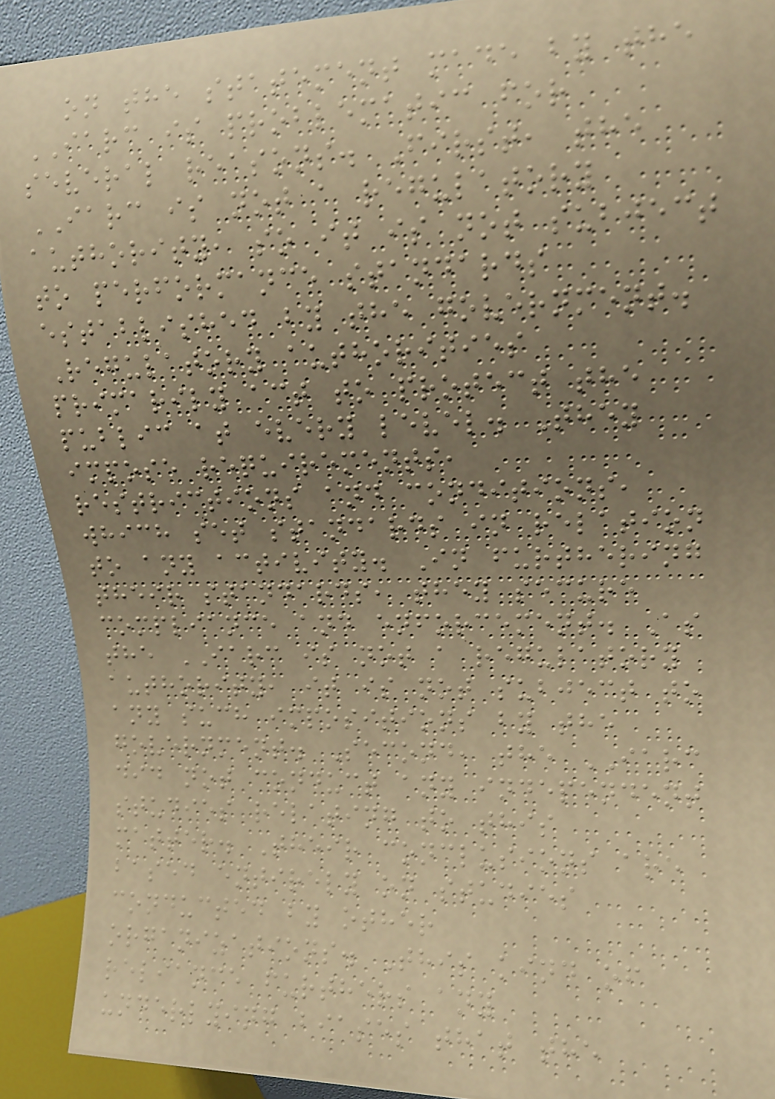on the statement made by the
IARC is problematic for
several reasons. First, the
IARC is not a regulatory
authority, so it is not subject
to performance standards
established by the government.
Regulatory authorities
primarily act to protect the
public at every level. They
impose requirements,
restrictions and conditions,
which set standards in relation
to any activity. In furthering
their standards, they secure
compliance and enforcement. As
the IARC is not a regulatory
authority, it is not subject to
any such impositions by the
government. Second, the IARC
did not conduct any independent
studies relating to this
matter. Their conclusions are
based entirely on studies
conducted by other
organizations. This kind of
reliance furthers any
underlying biases that the
